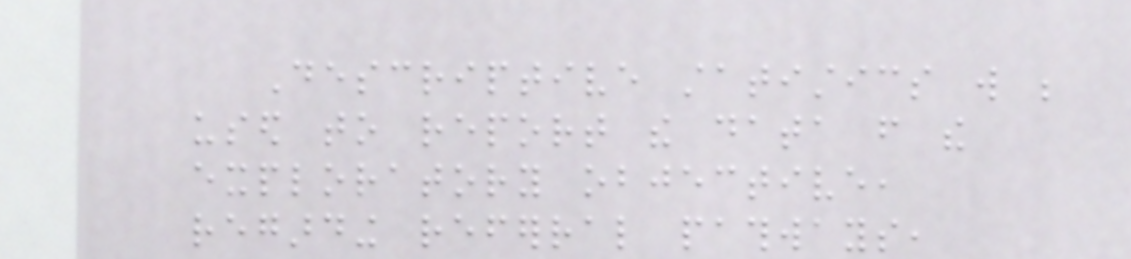Descriptive statistics will be
used to report the data from the
exploratory objective,
regarding referral pathways,
